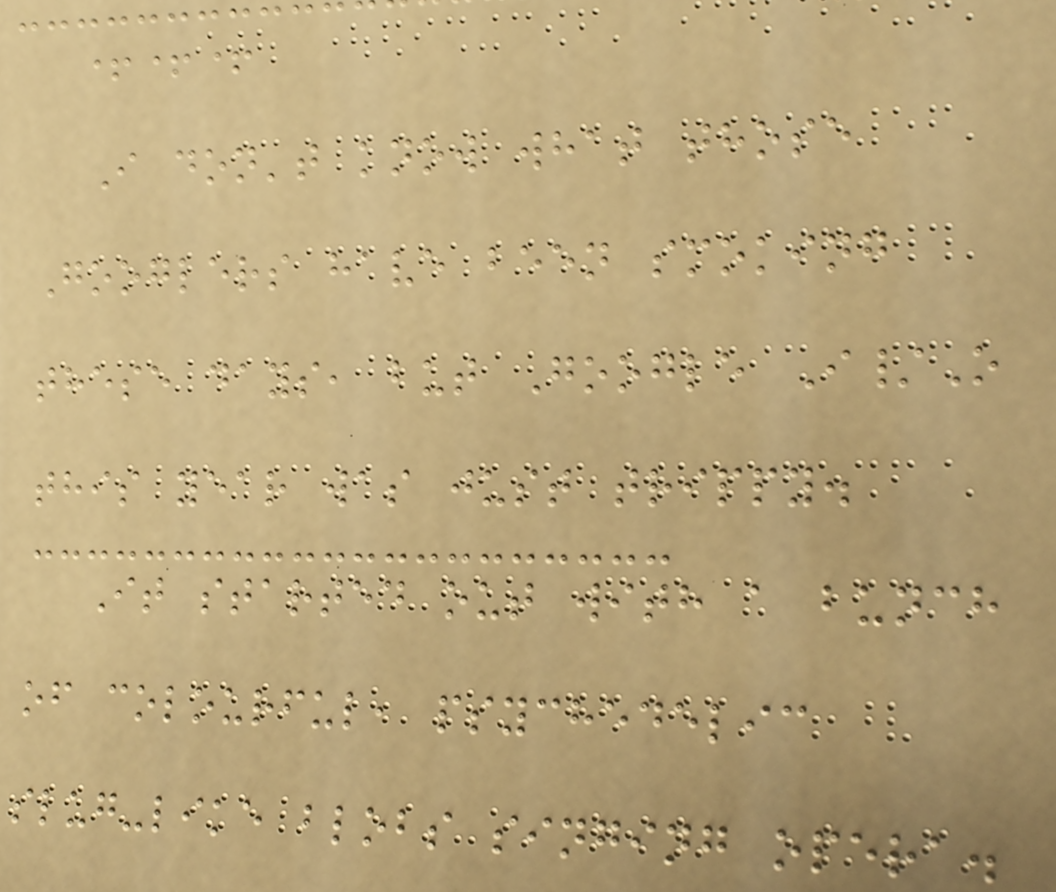+++
I don't know what those
Googlers have been smoking
these days, but Google I/O
this year was just trippy.
It started out with a bunch
of colourful, psychedelic
slug-like blobs singing opera.
